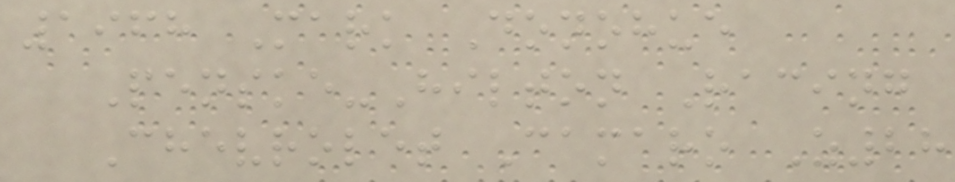1968 Mark Donohue
Penske-Hilton Racing
Chevrolet Camaro Z28
